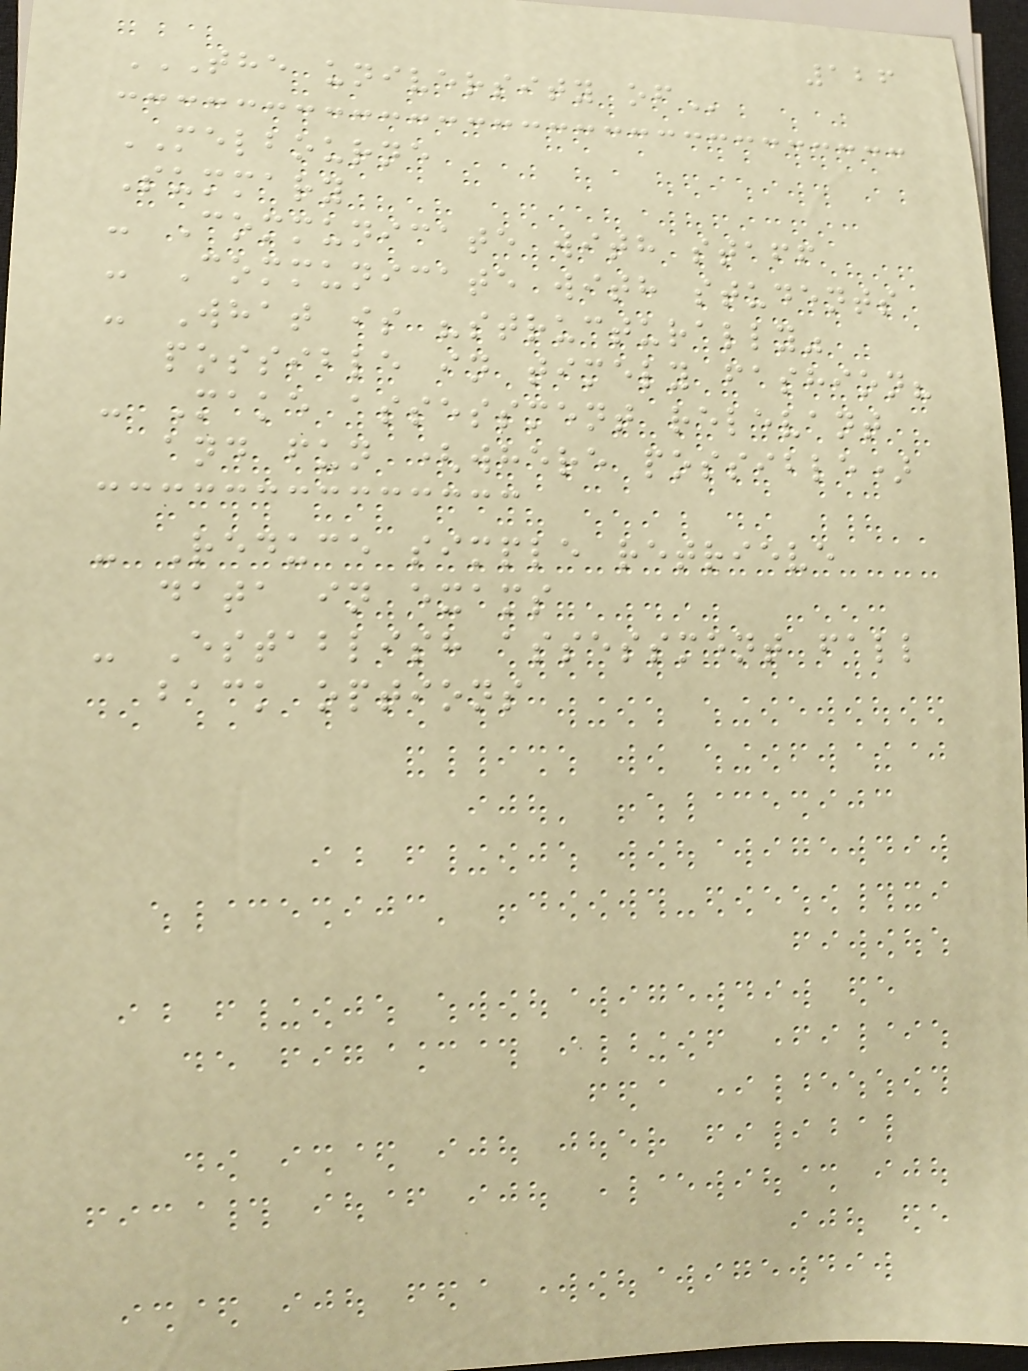126
THE UNIVERSITY OF
MELBOURNE
Summary
- Communicate with staff
- Communicate with students
- What is "structurally"
possible in timely fashion?
- Make assessment relevant
and fun (where possible)
- Reduce simple retrieve
data in exams
- Establish assessment fall
back options
